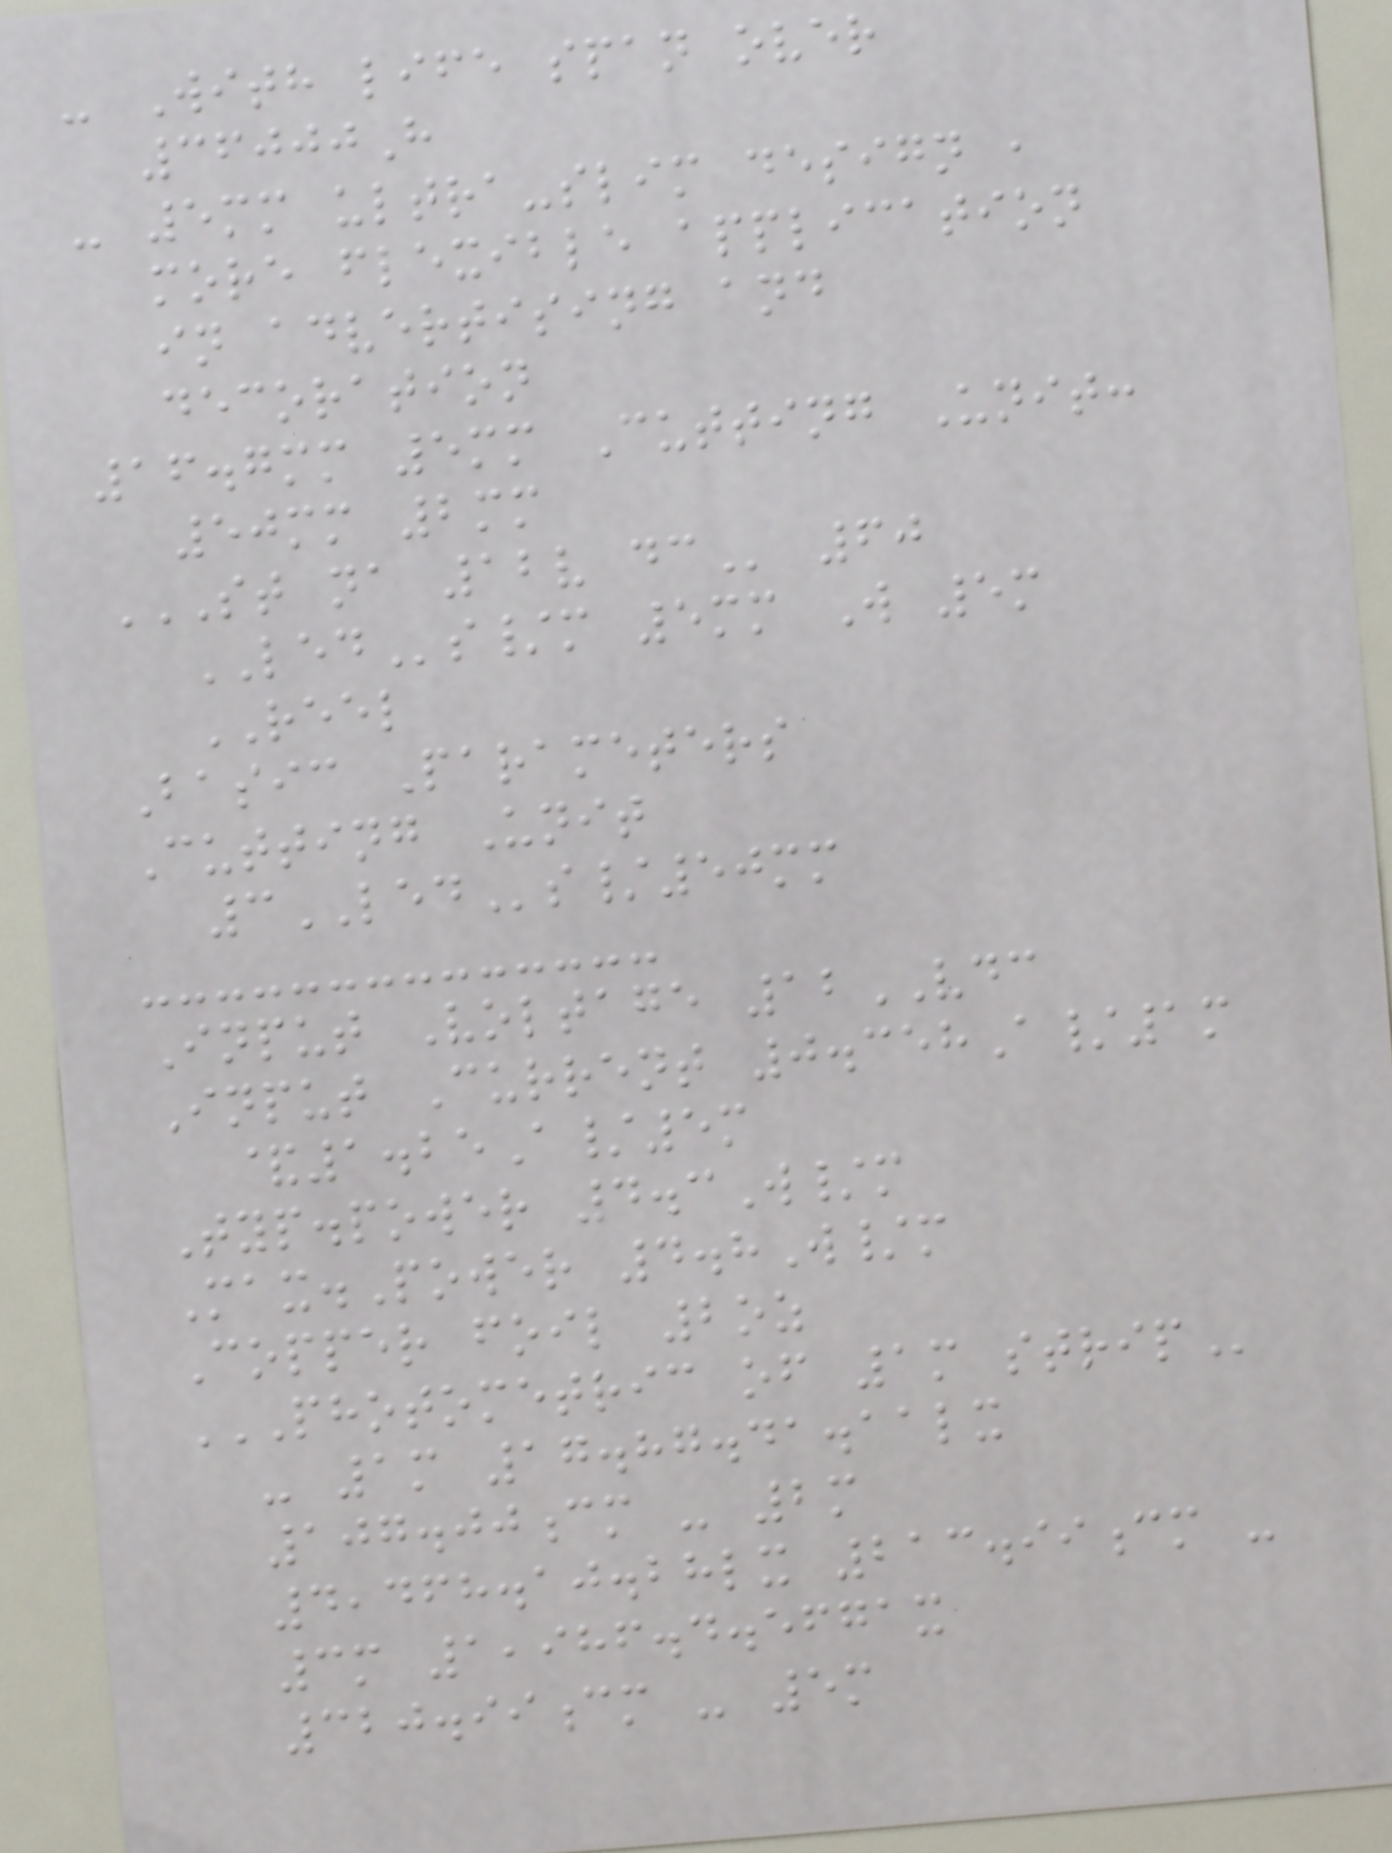- With life span over
36000H
- 5mm ultra-slim design ,
more flexible application
in advertising and
decoration
16.7mm 5mm Cutting Unit:
50mm 2mm
ST NA 12V DC 60
LEDs/m 5mm W 5m
REEL
Basic Parameters
Cutting Unit
3LEDs/50mm
Input Voltage 12VDC
Input Current 0.358A/1m
&1.25A/5m
Typ.power 4.3W/m
Max.Power 4.8W/m
Copper foil 2oz
PHOTOMETRIC OF 1M STRIP
- 1m 17.87.41.11lx
107.00cm - 2m
4,468.10.28lx 213.99cm -
3m 1,986.4.5671x
320.99cm - 5m
